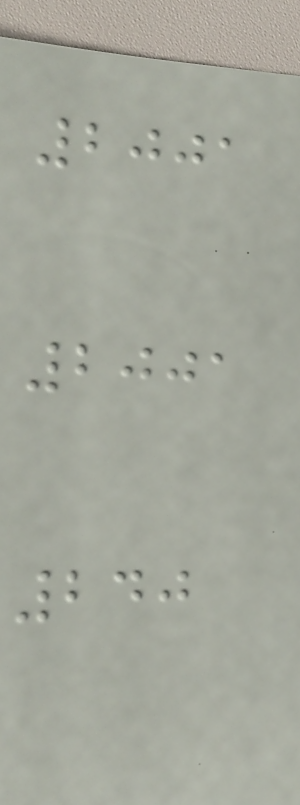2001
2001
240
